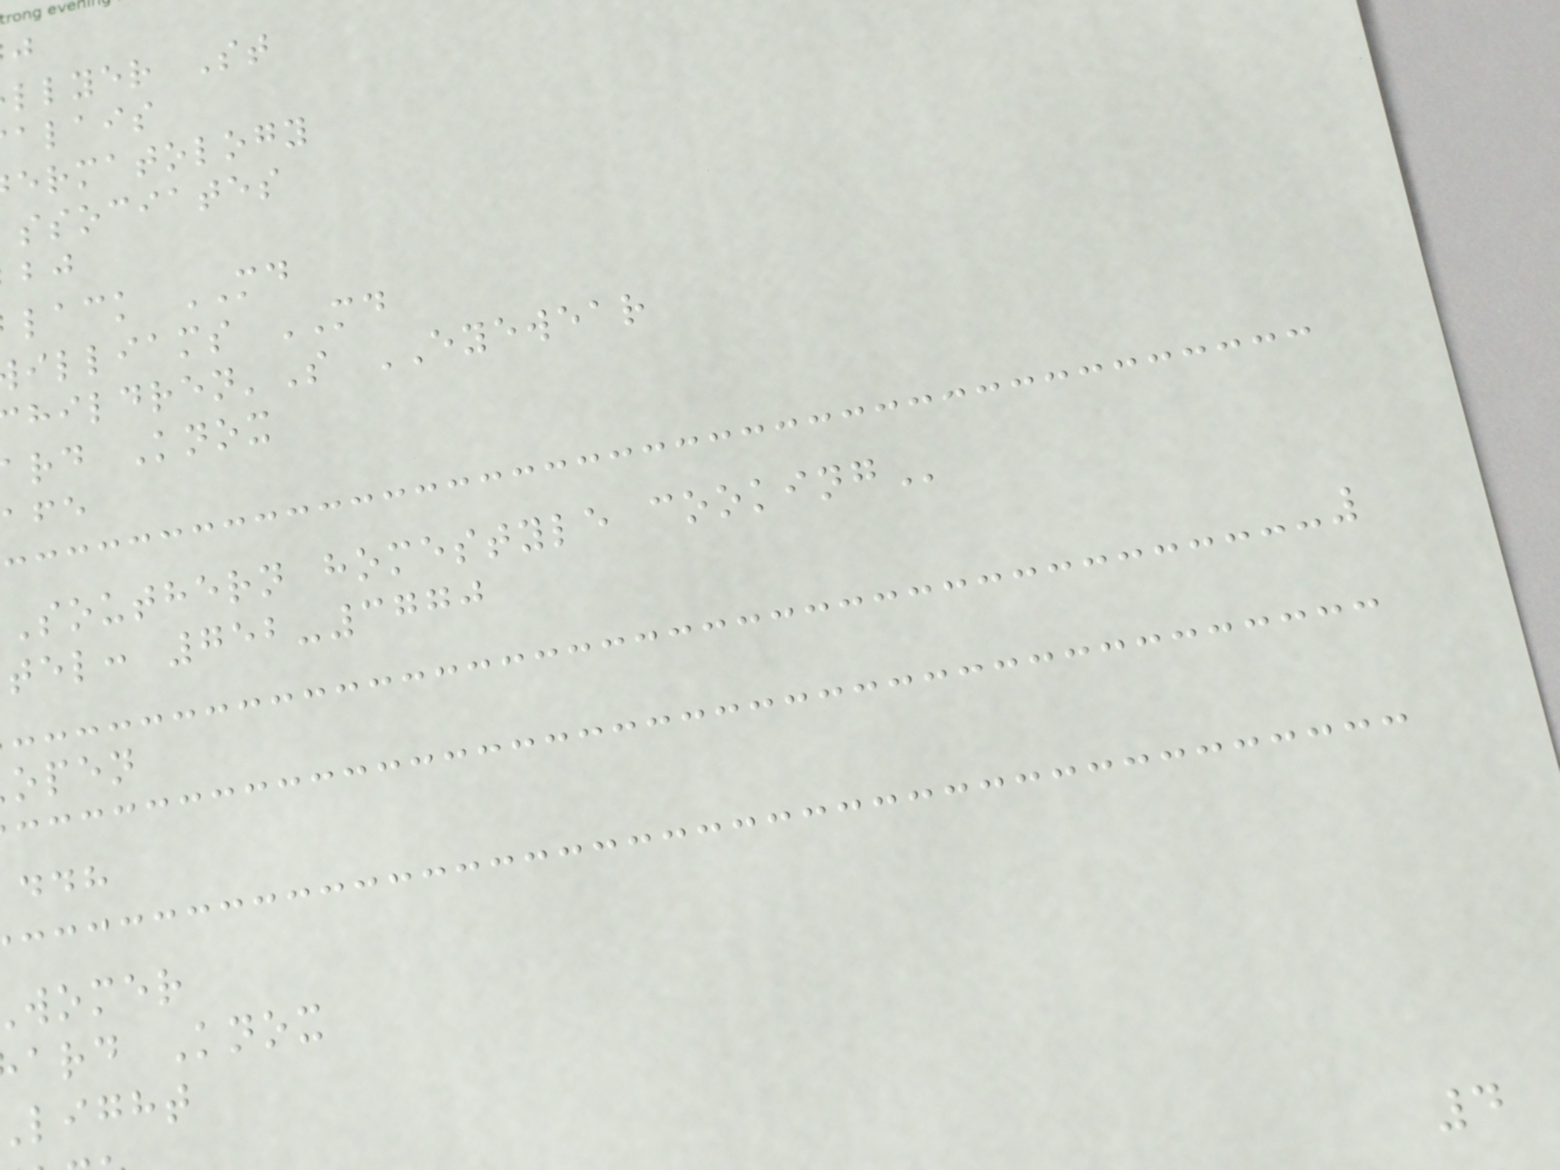llyer St
alais
ermatology
ssociates
lack MD
illiams MD
'S EYEWEAR
rd Knox
southern homestyle
tel: 752-3770
open
womer
ard Knox
light
4
